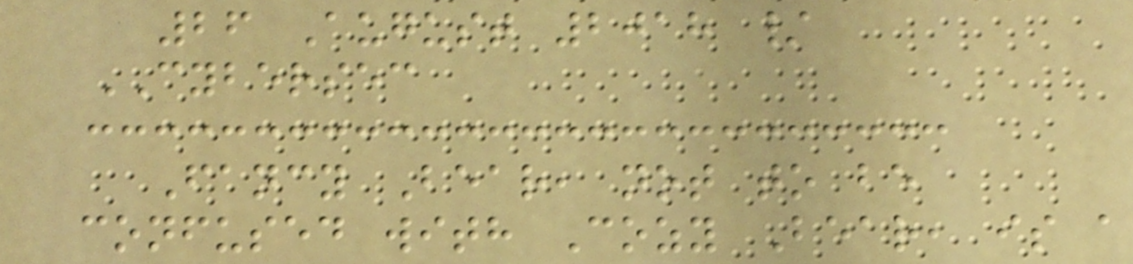26 August 2018 /
CYBERSEC
Fancy Bear, not to be
confused with Cozy Bear, is a
